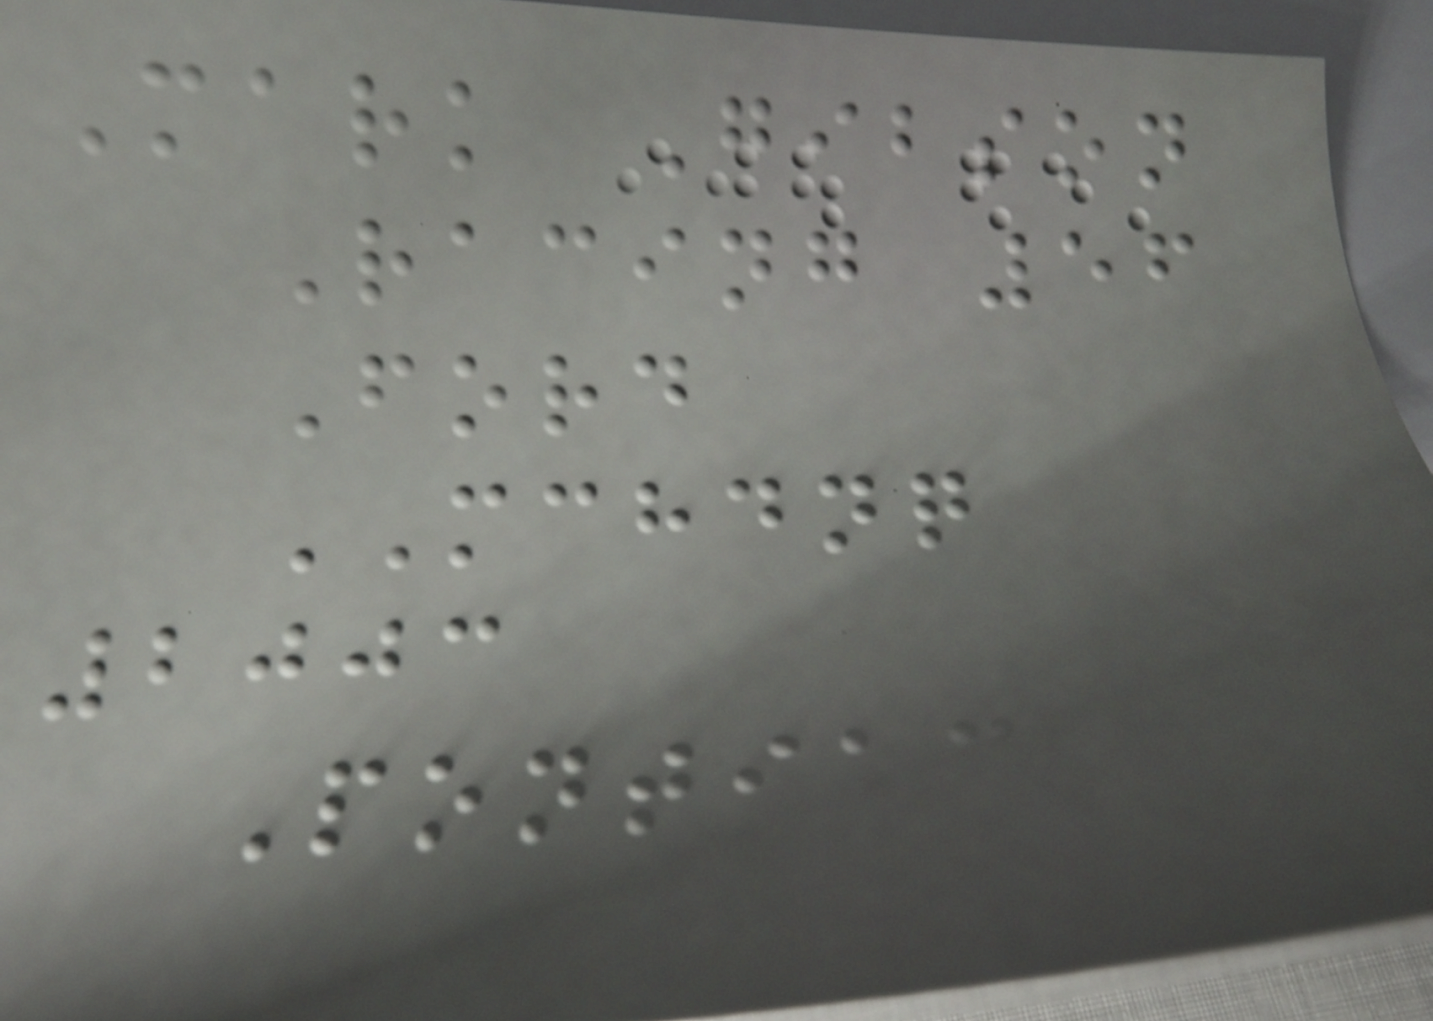Mark Gibson
Racing 56
Ford
MCHDNQ
2003
Pontiac
